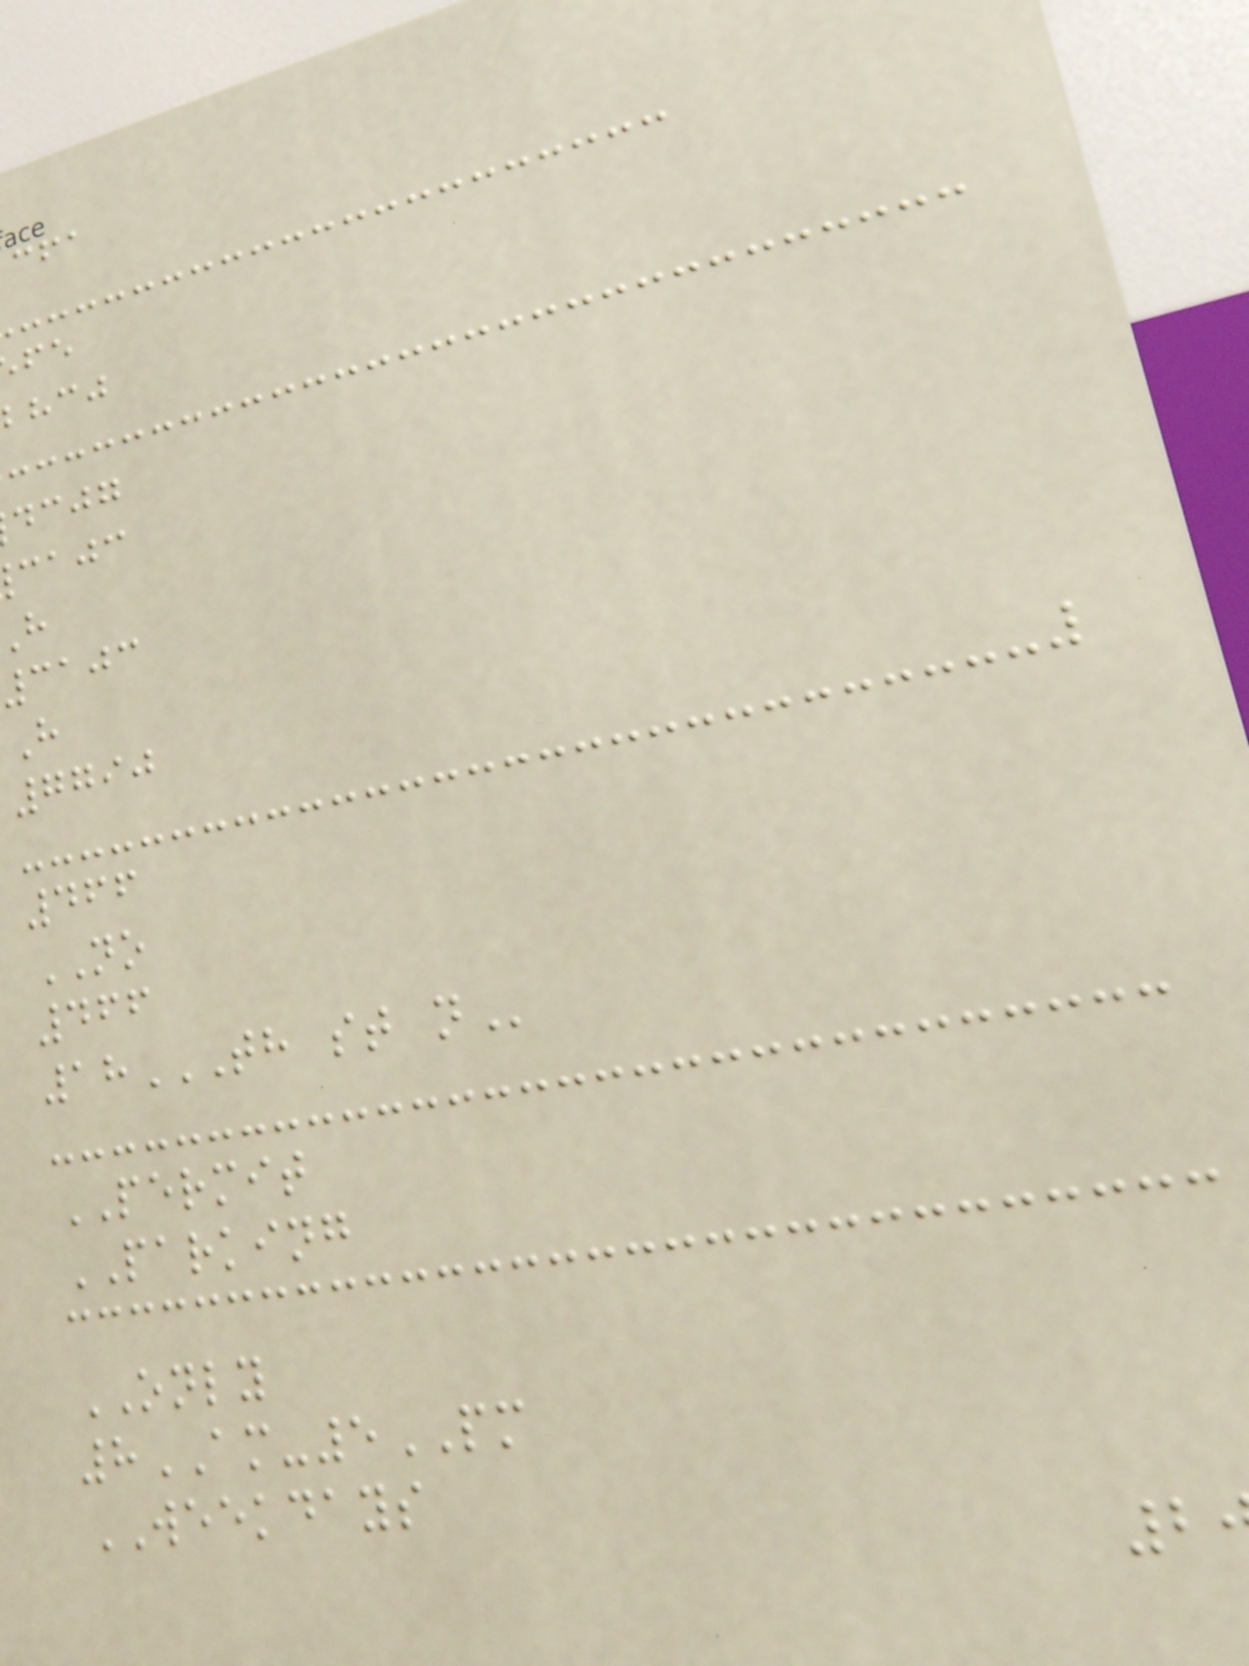bhcj
dcjg
cajc
3103
H
7790
466
NO
466
18TH ST N
PERMIT
PARKING
ONLY
8AM-5PM
WEEKDAYS
